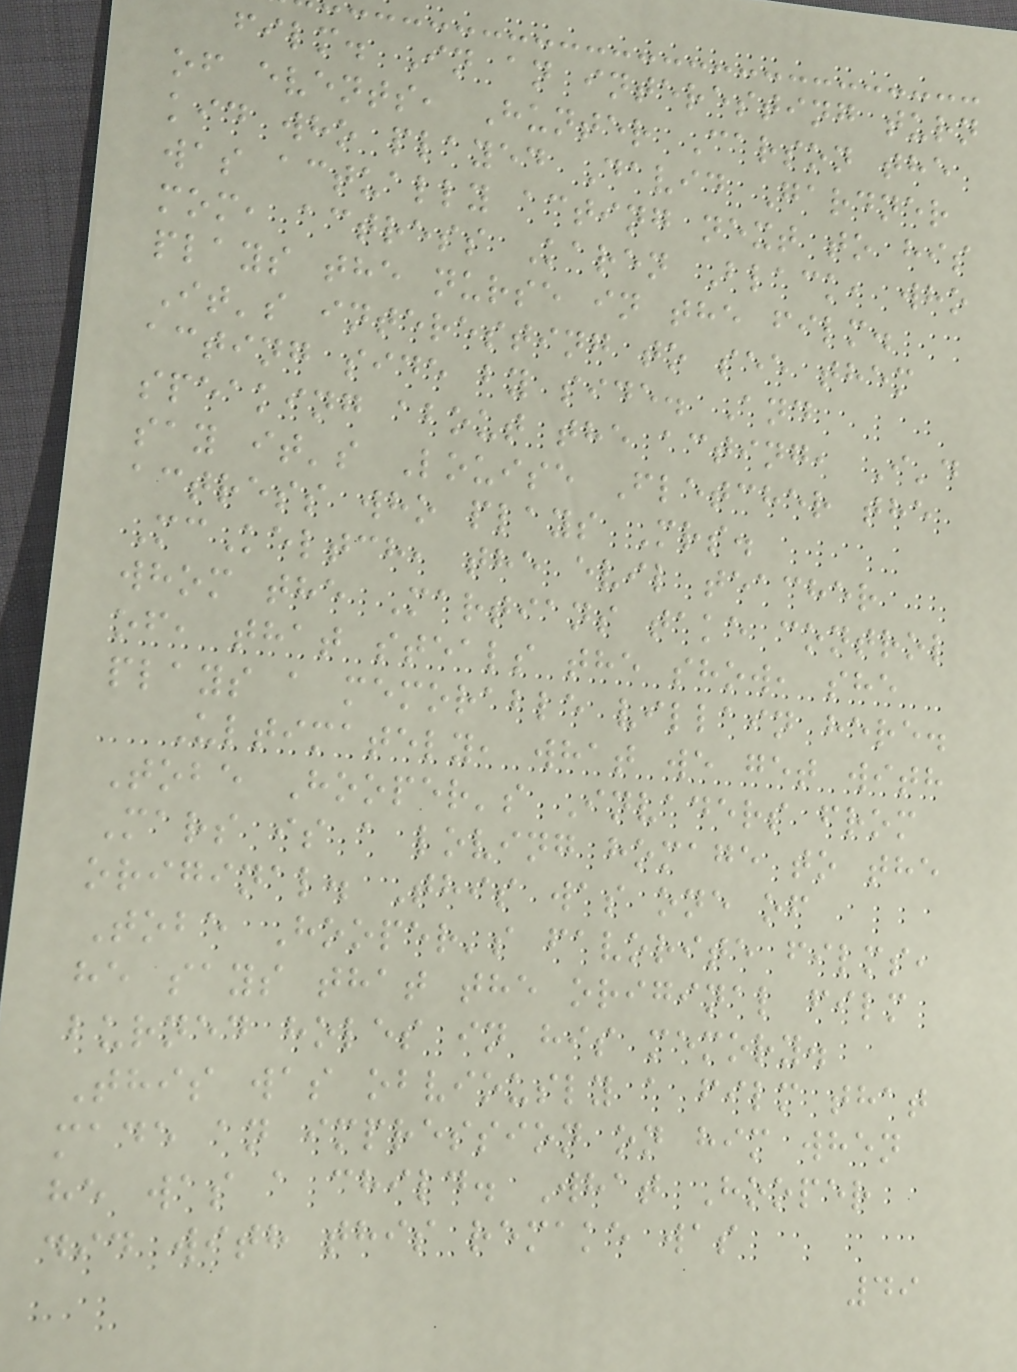film. In an interesting turn
of events, Hunter Carson the
kid who played David Gardner
was actually acting next to his
mom, actress Karen Black, who
plays the nurse in the film.
It's interesting to see them
acting side by side. And
speaking about the acting, I'd
say it's Louise Fletcher the
actress who plays Mrs.
McKeltch, the evil teacher
whom the Martians take control
of, that steals the show, she
plays a memorable villain here.
Ultimately, what we get with
Tobe Hooper's Invaders from
Mars is a loving homage to the
original. This was one of
Tobe Hooper's favorite films,
he says that the original film
burned holes in his memory.
This was obviously a film that
made an impression on him when
he was a child. What Hooper
did with this remake was
49
